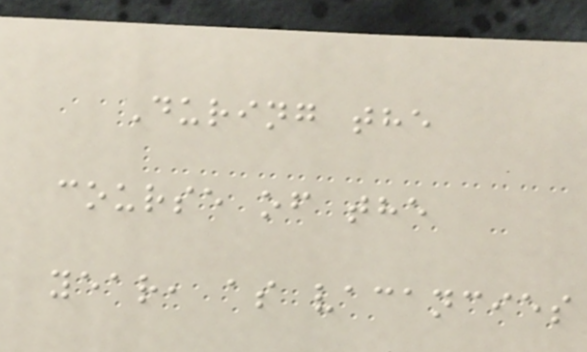During the
course of the
year, as vacancies
